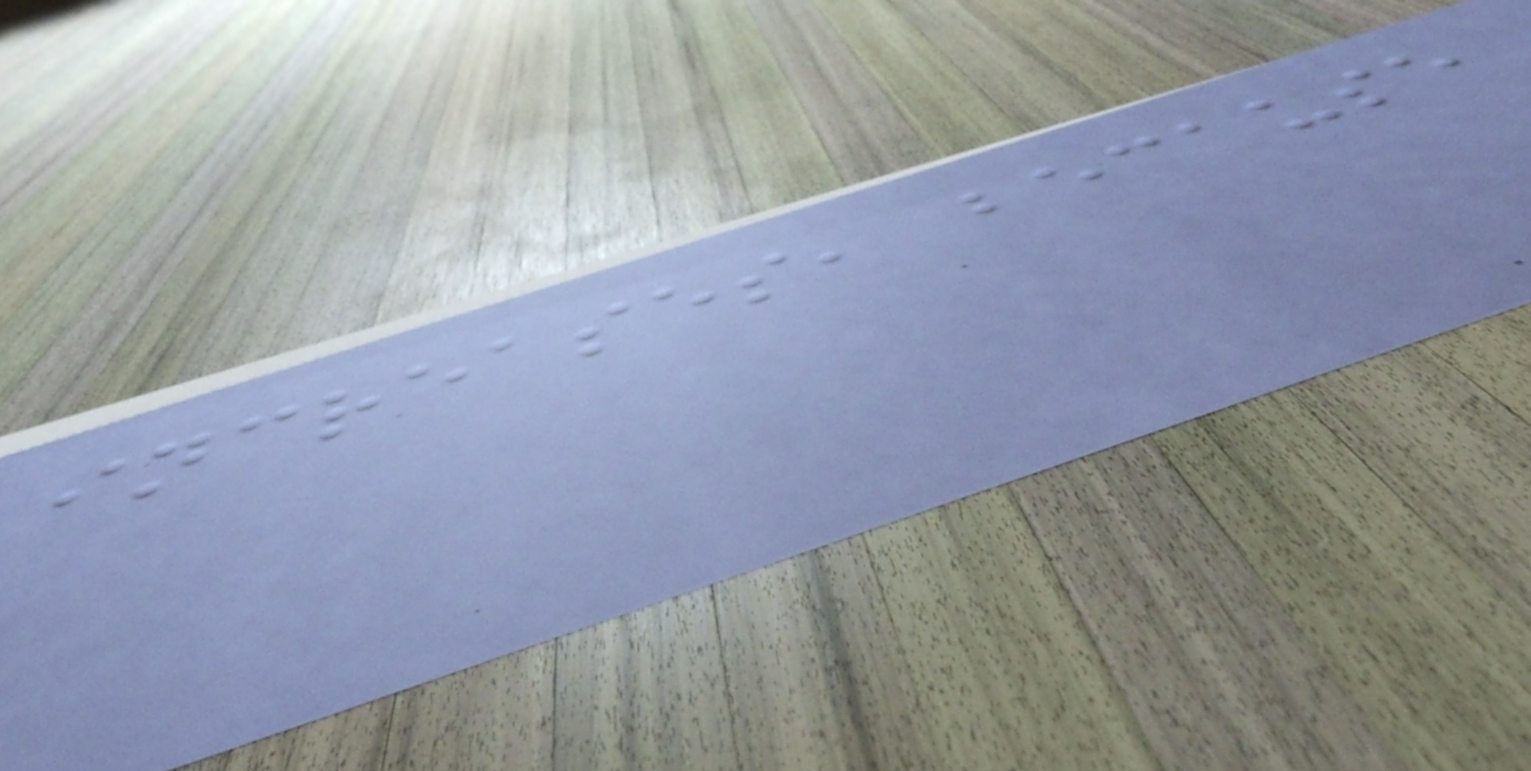increases, because
